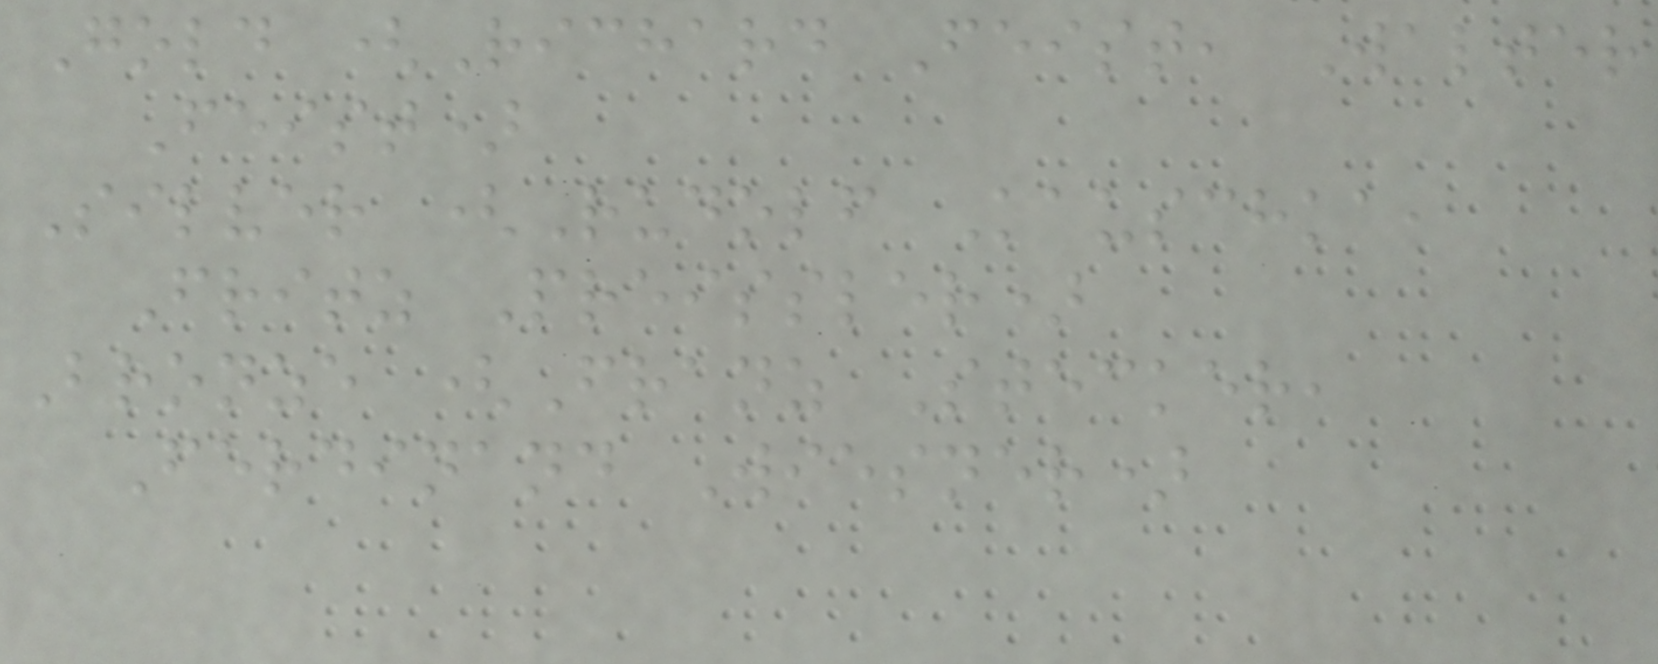Gold (Richard Feist, Walter
Feist)
Silver (Rudolf Kauschka,
Fritz Preissler)
Bronze (Franz Stecker,
Ferdinand Wiesner)
